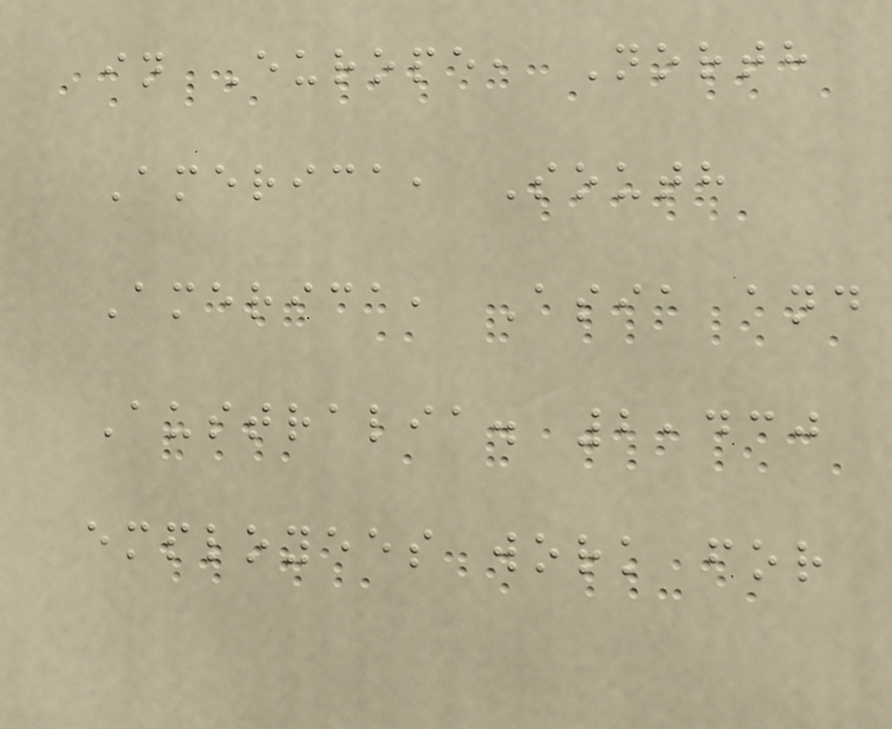in Europe, North
America, South
America, Asia and
Australia. 2,430
employees work for
